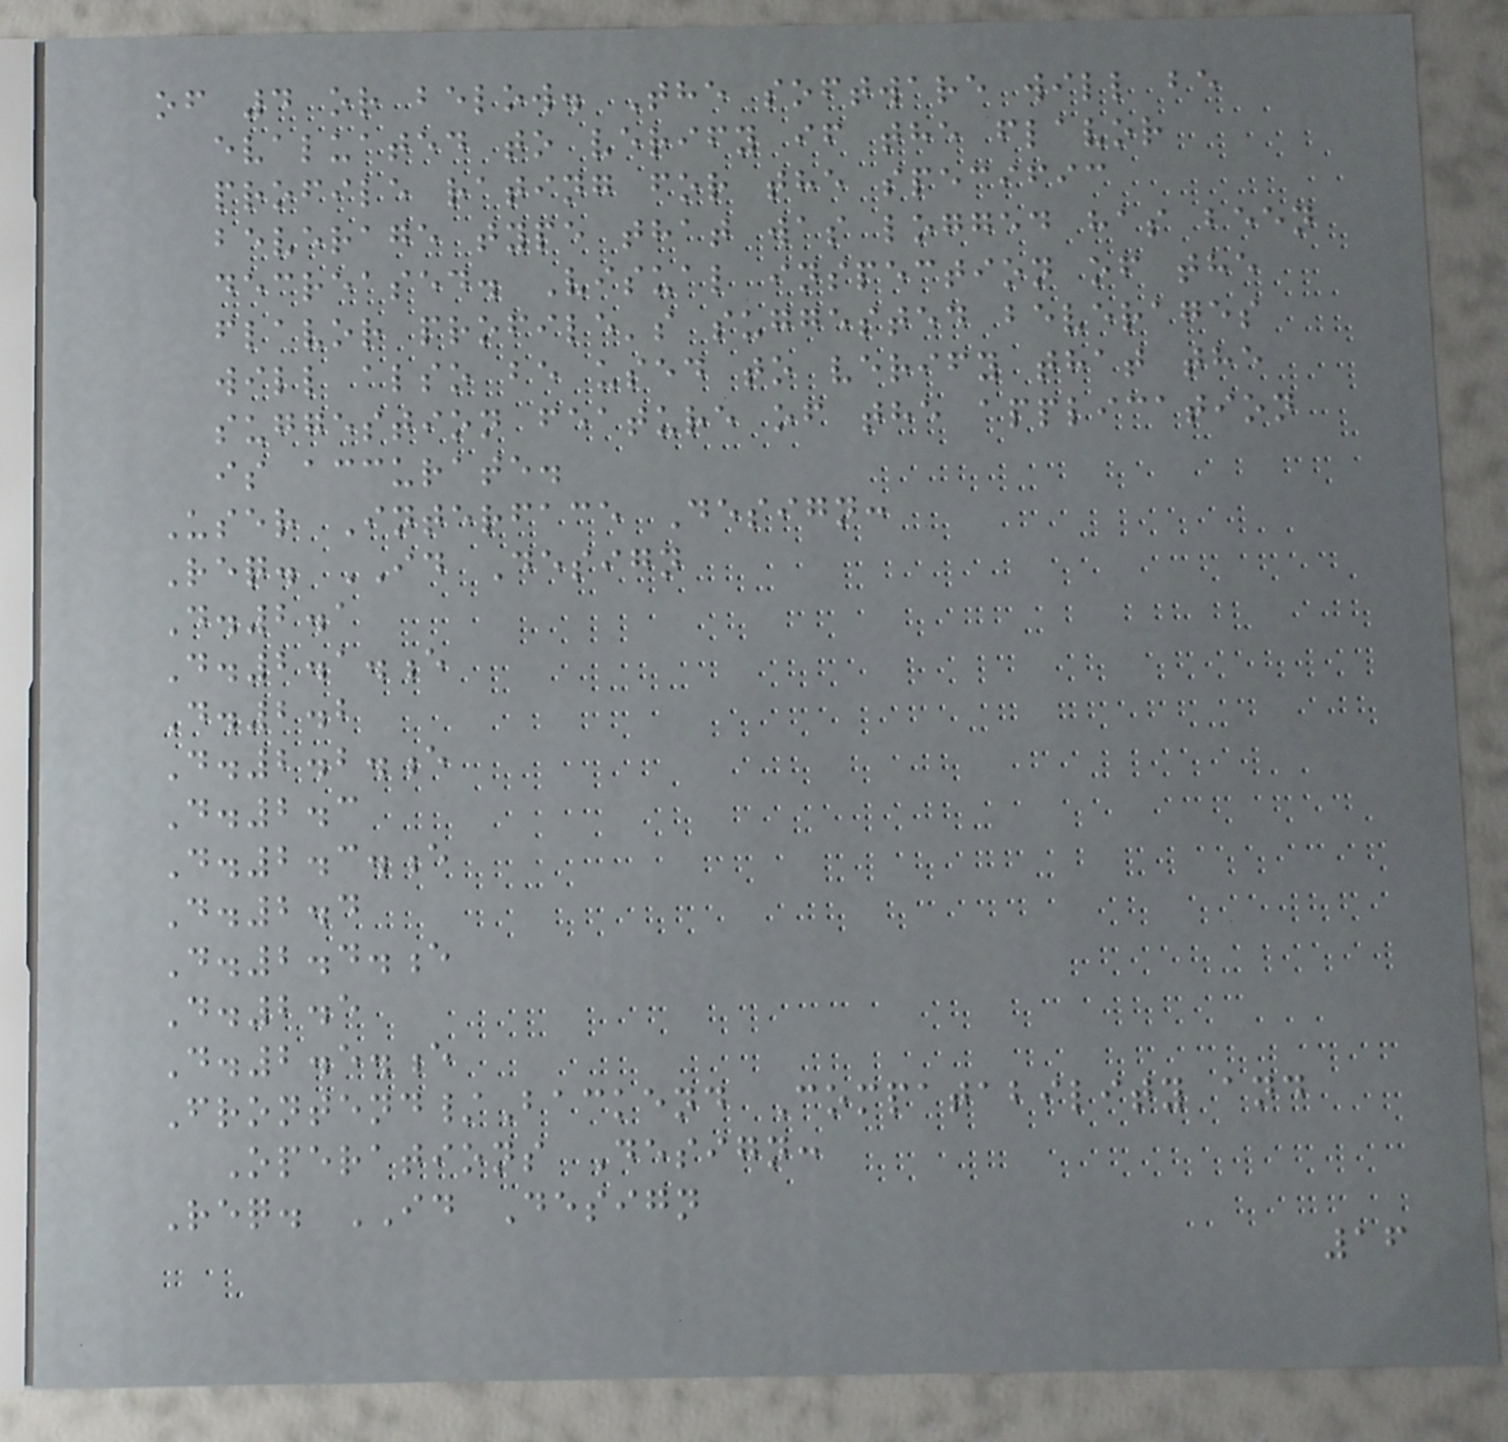of 4 or below. The software will be
evaluated to verify if the flavor
profile rating for the specific
beverage type that was logged has been
decreased. Visual inspection of the
flavor profile's suggested beverages
will also be used to verify that the
suggestion feature of the application
is accurate.
User Interface Design:
Req. ID Design
D.2.1
D.2.1.e
D.2.2
D.2.2.e
D.2.3
D.2.3.e
D.2.4
D.2.4.e
D.2.5
D.2.5.e
Frontend/Backend Compatability and
Operations Design:
Req. ID Design
16
